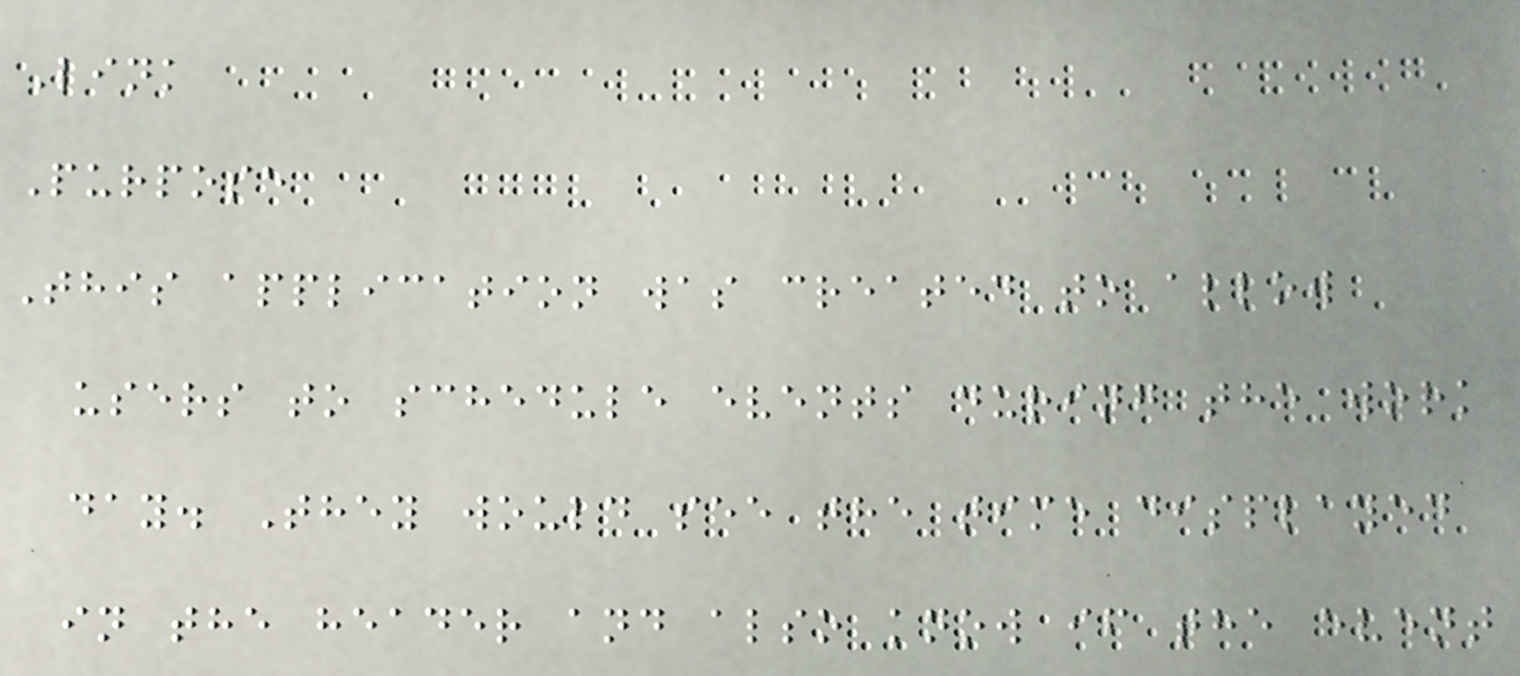Link
Purpose
This application was created to allow
users to schedule events during the work
day. They would see the time displayed
in the header and also know if the event
